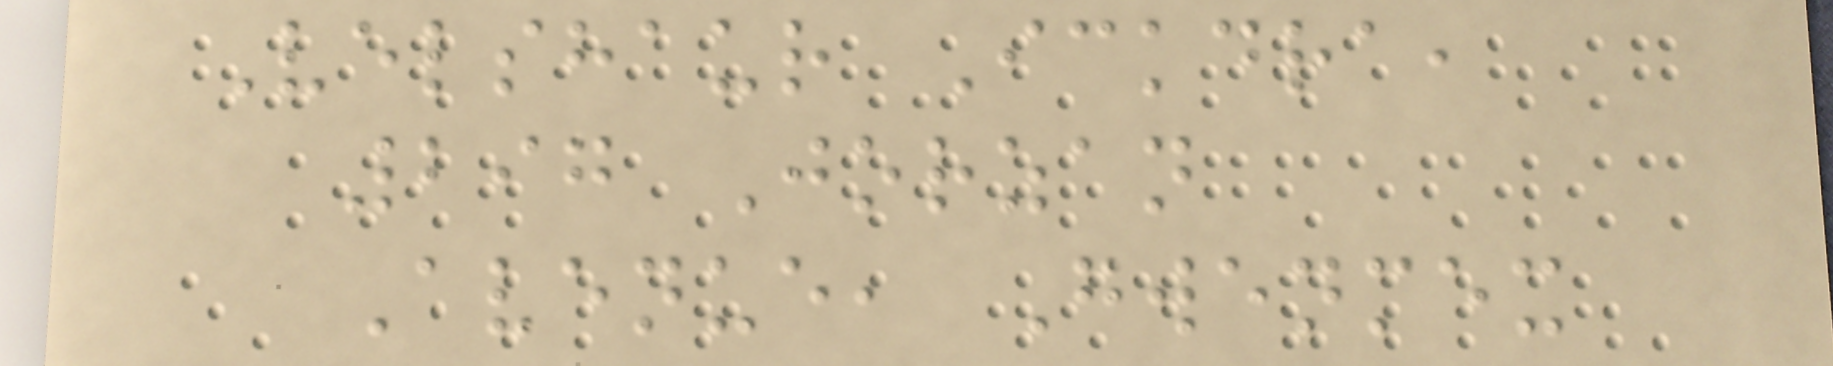Velshaur Ickdra,
297 Jorzan
Avenue, Gwenmex
